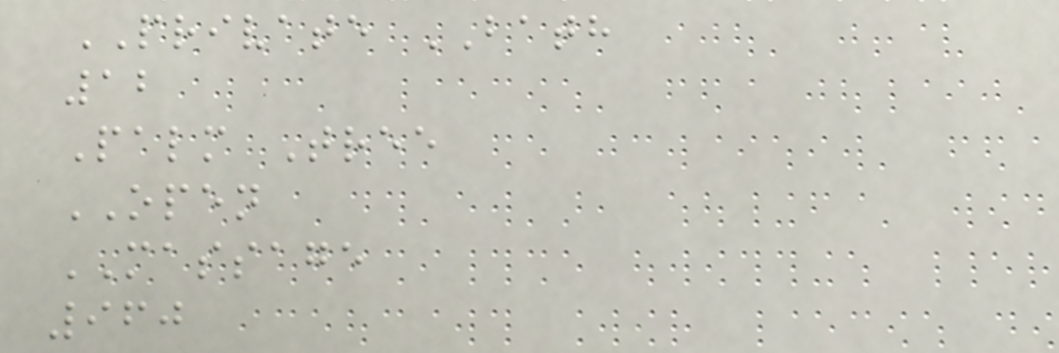PRIVATE BATH
12
Palm Tree
OPEN
MASSAGE
960
